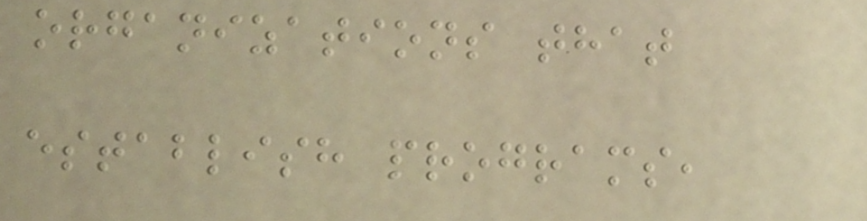organizations that
establish programs,
